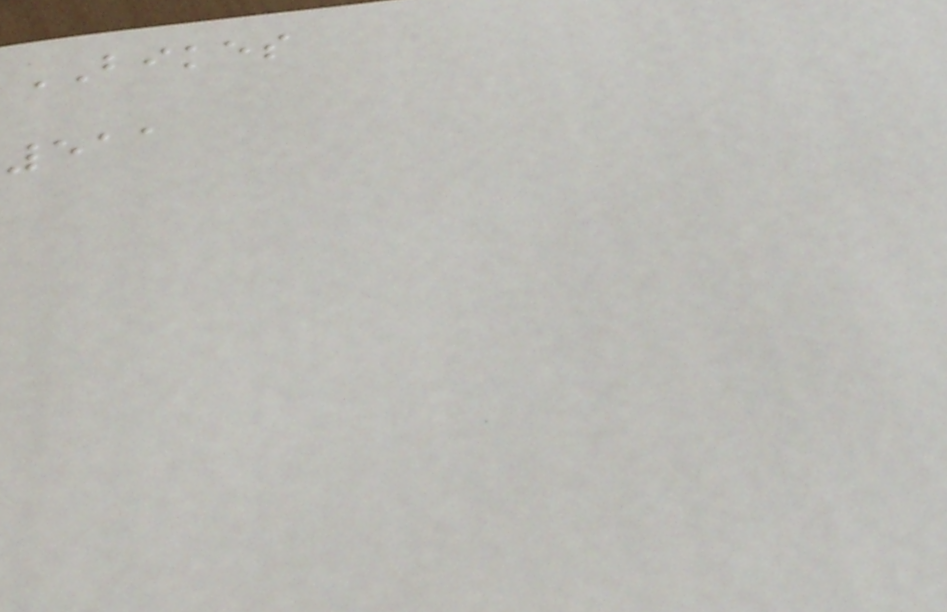BIKES
511
